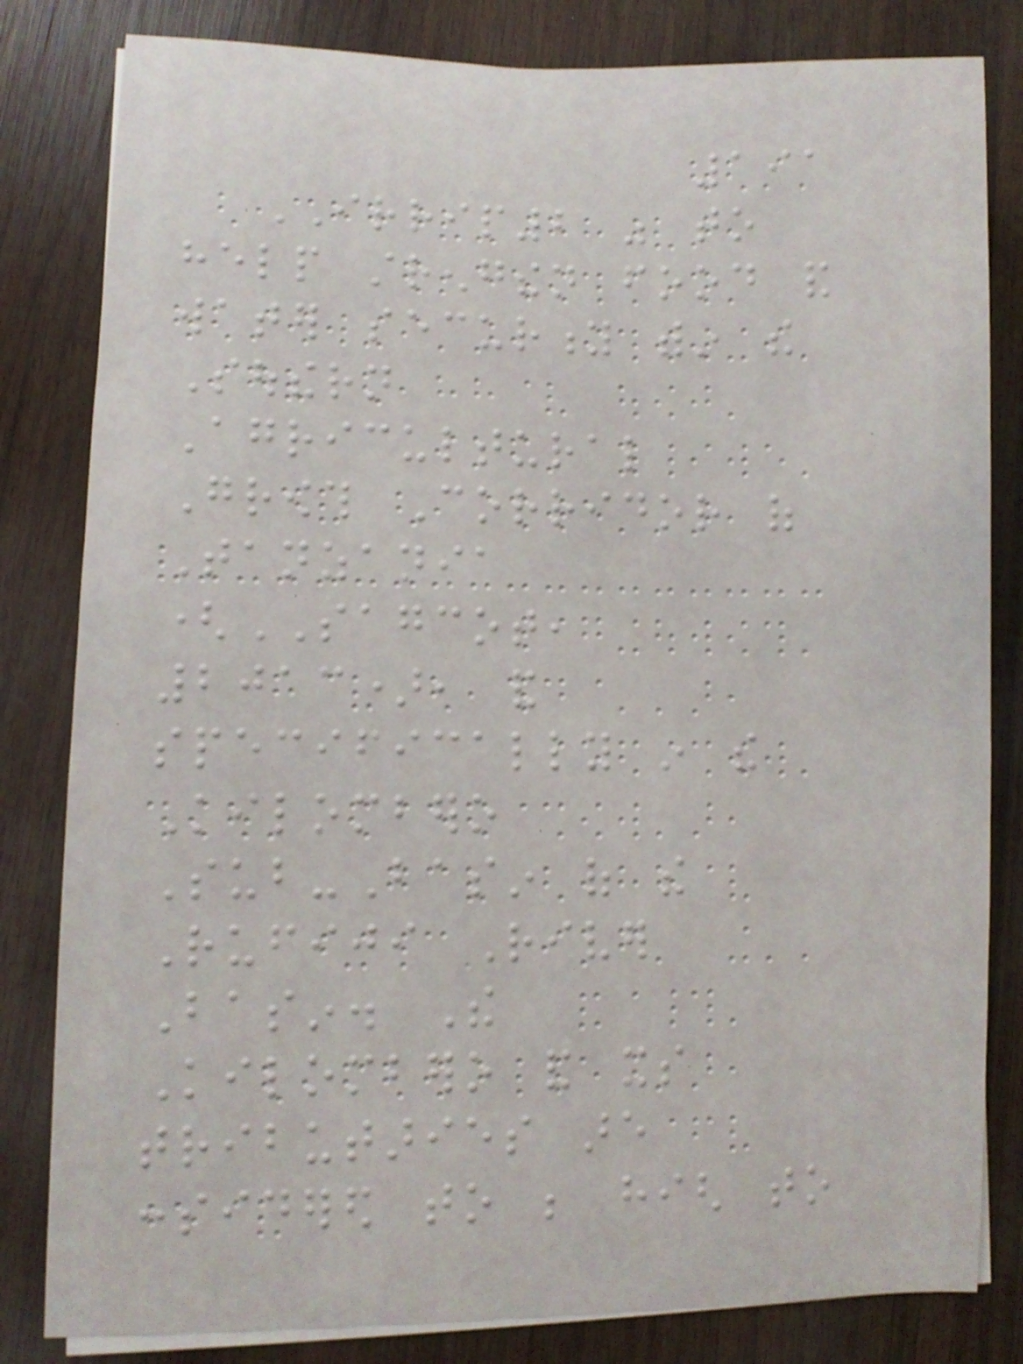191
IRRIP2 was to
help strengthen food and
water security within the
Southern
Agricultural
Growth Corridor of
Tanzania
(SAGCOT,
2013), and
specifically in the
Kilombero
Sub-Basin of the
Rufiji River
Basin. The
Kilombero and its
tributaries are
considered to be high to
